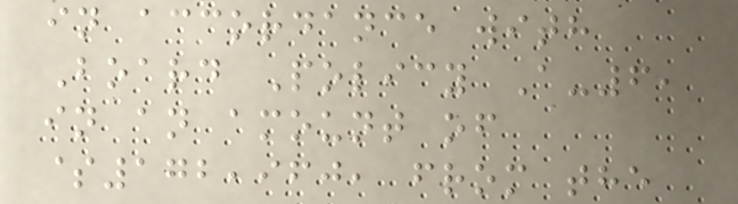in accordance with
Board Policy A-6,
in an amount of
$172,960, from the
